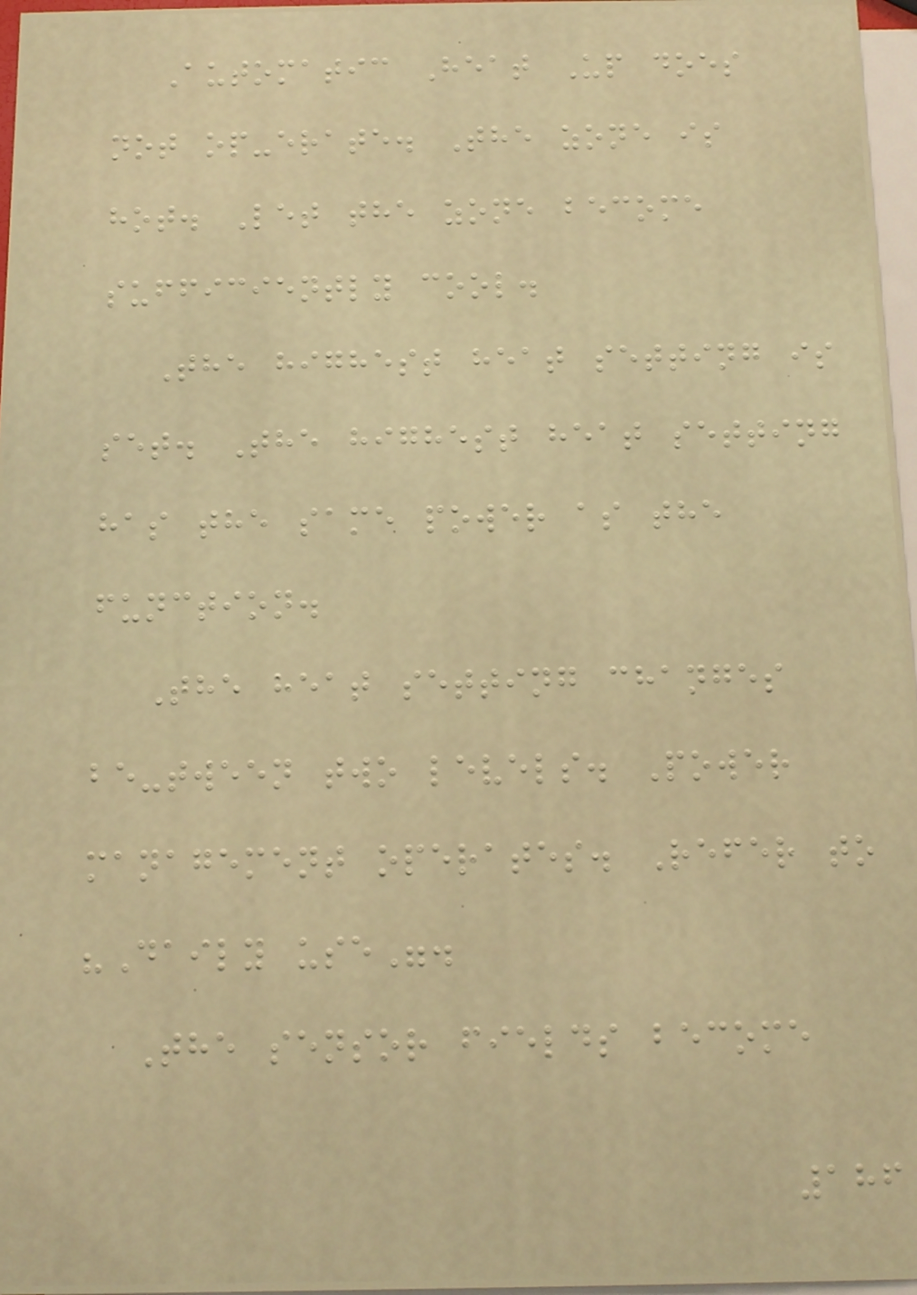Automatic Heat Up does
not op-erate. The zone is
hot. Let the zone become
sufficiently cool.
The highest heat setting is
set. The highest heat setting
has the same power as the
function.
The heat setting changes
be-tween two levels. Power
management operates. Refer to
"Daily use".
The sensor fields become
186
